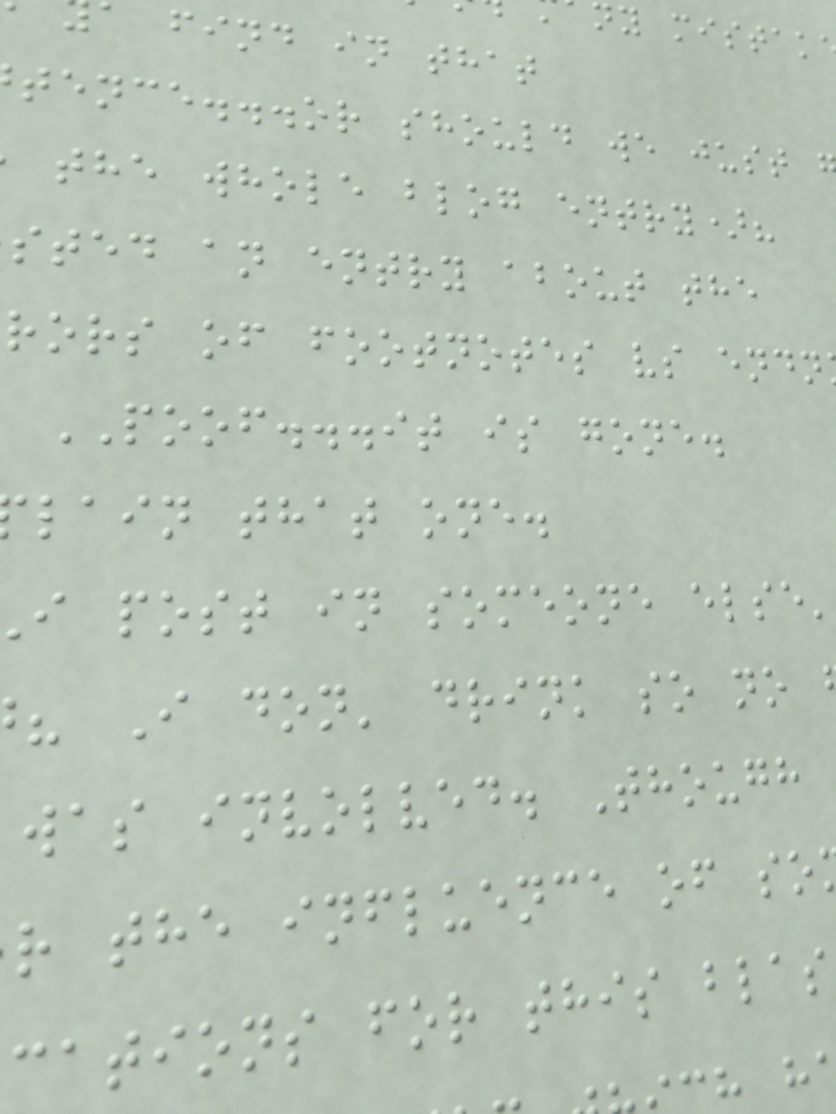ny mistak
find in that
tence...or should we just
the whole blog entry)?
sted an entry about the
rors of footnotes vs endn
POOF...it is gone.
lain that one.
i post in someone else'
I don' drink so no
was involved. Though
r the influence of so
cations for this blas
